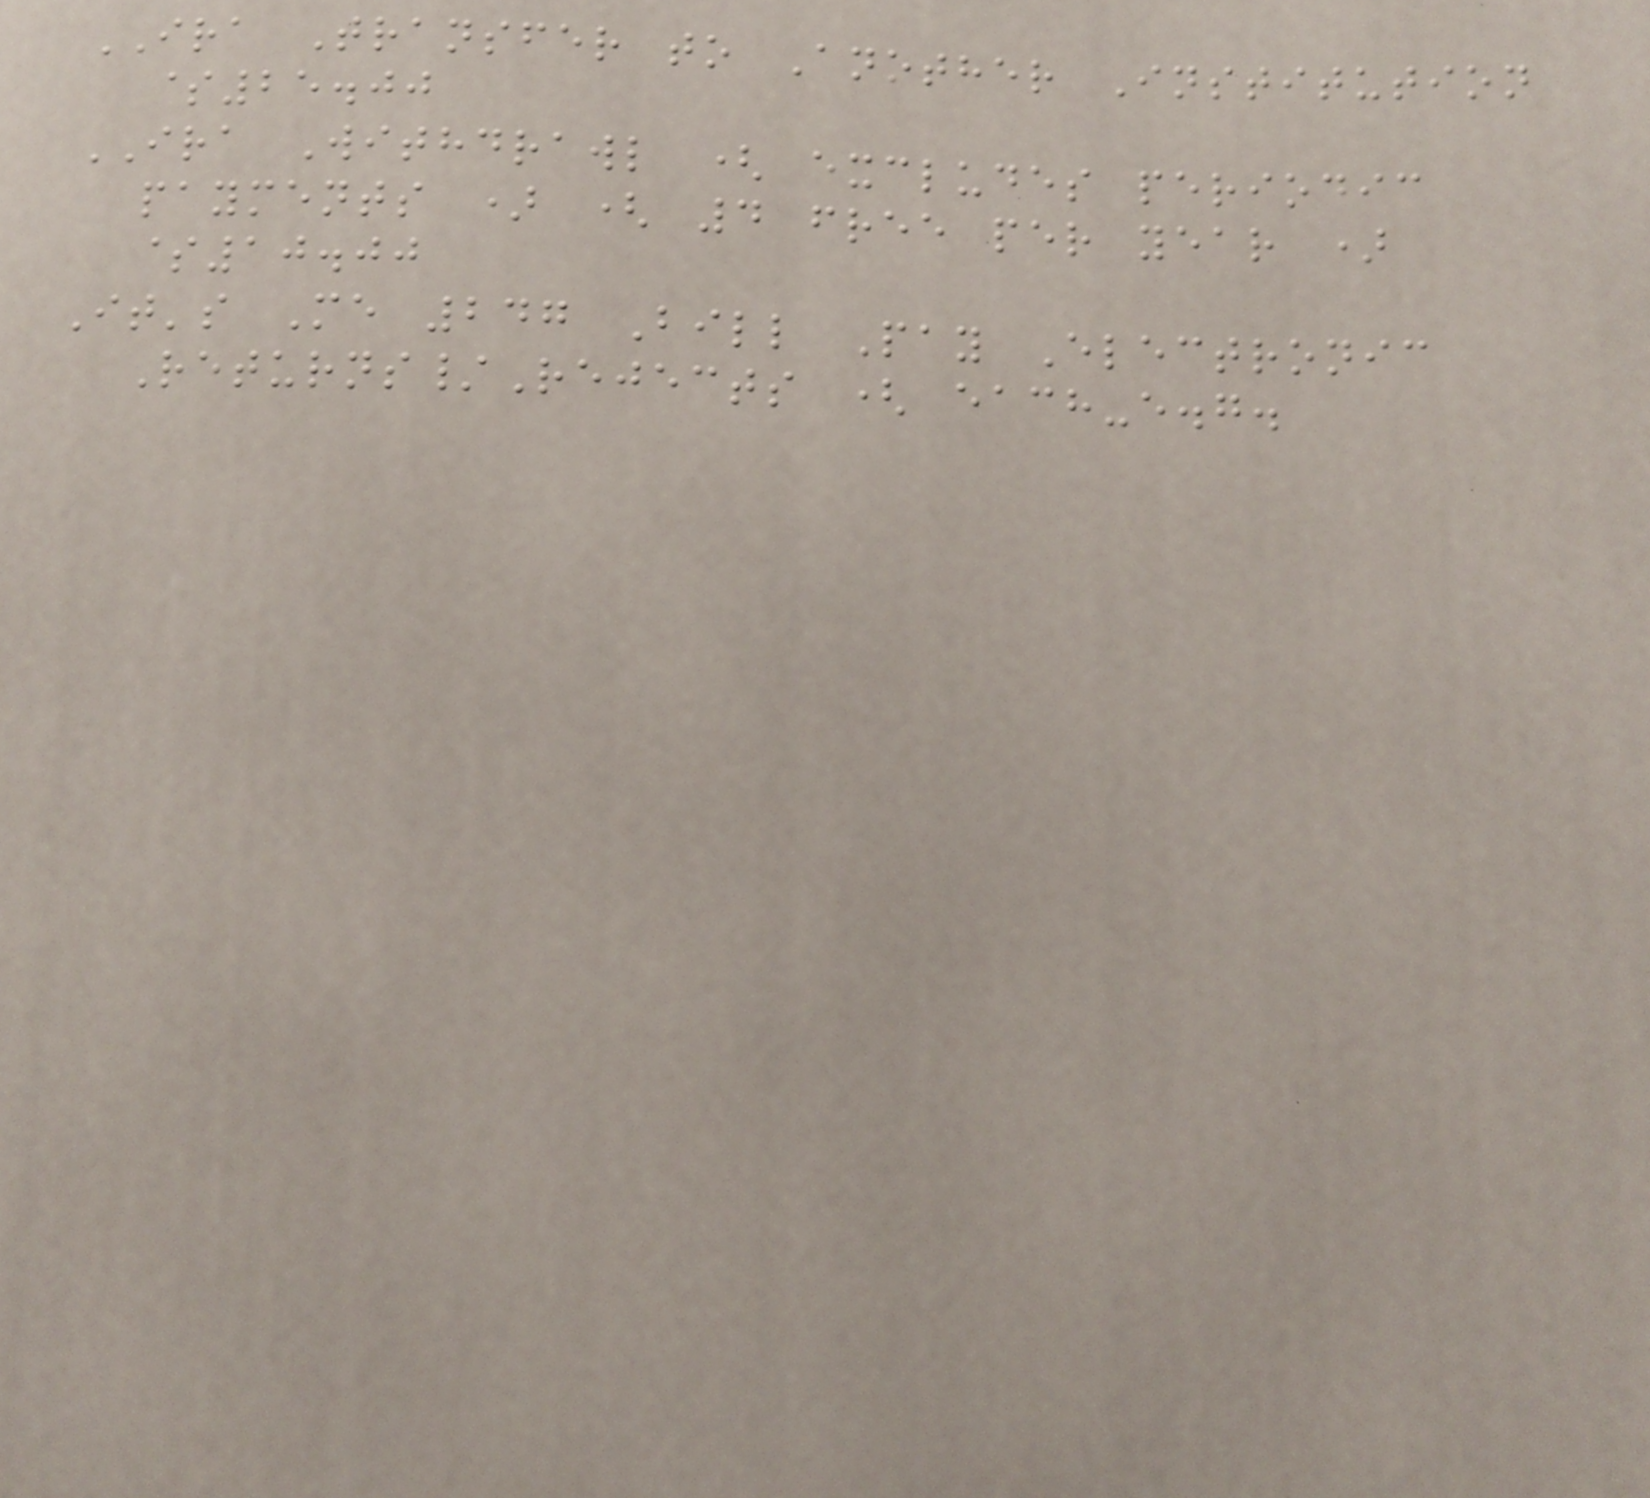IRA Transfer to Another Institution
$25.00
IRA Withdrawl ( excludes periodic
payments ) ( 4 free per year )
$10.00
It's Me 247 Bill Pay Electronic
Returns/Rejects ( each-e.g.
